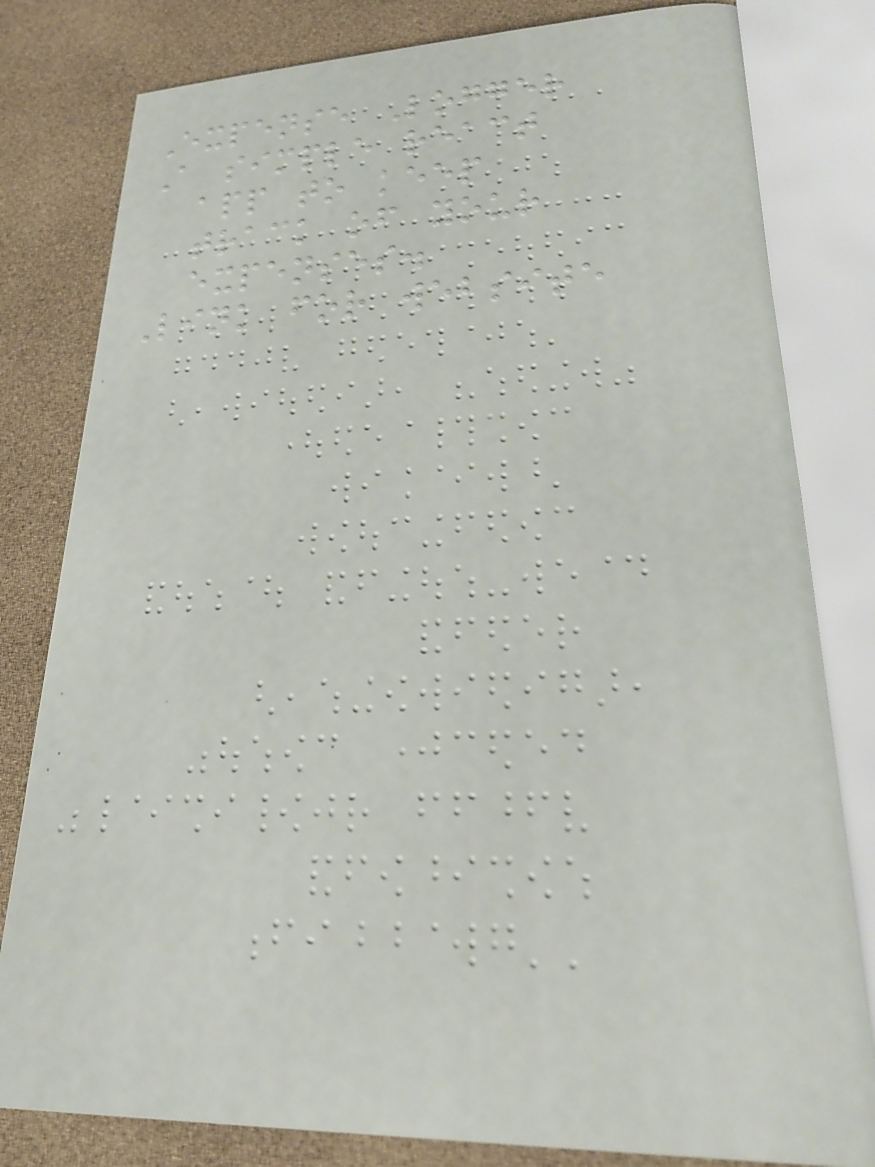Expense Logger
A simple react
app to keep
track of your
expenses.
Link for website
